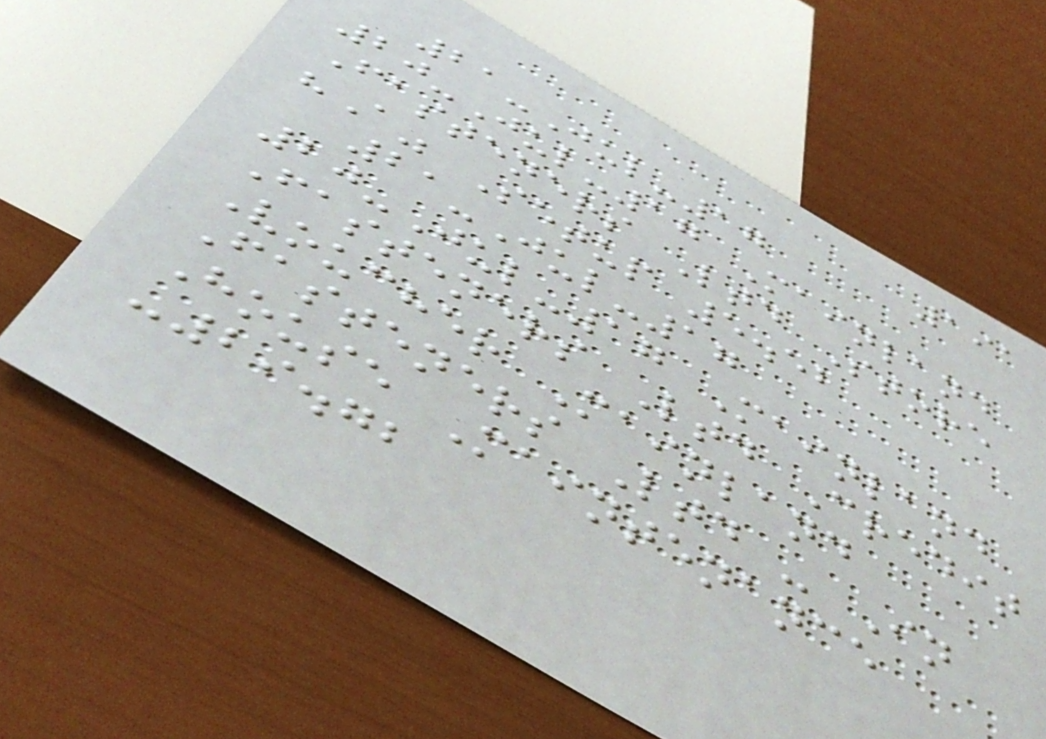191
21-Jul-17
20-Jul-17 Mainland
Fasteners Ltd Store
"A" Setup 5.52
21-Jul-17
20-Jul-17 Mainland
Fasteners Ltd Credit
Voucher Mainland
Fasteners Ltd - In
House Maintenance
-29.72
